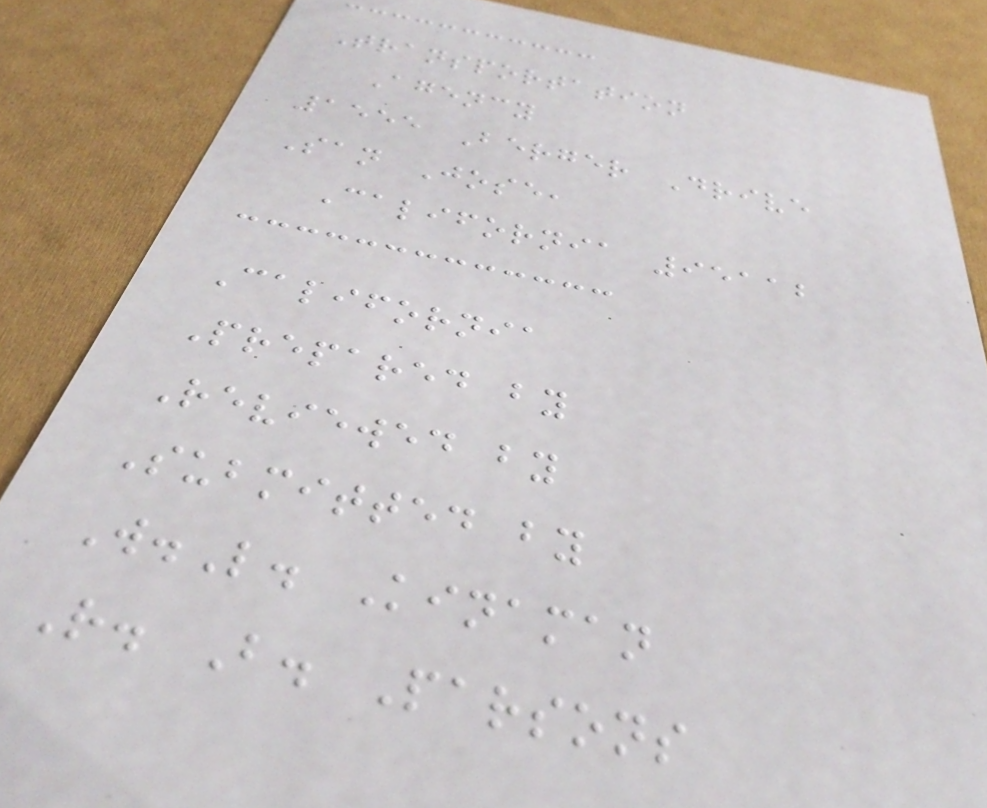Transportation
Agency
1555 Berger Drive
San Jose,
California 95112
California
Prepared by
Reviewed by
Submitted by
W.L. Kinaman
R. B. Parsons
